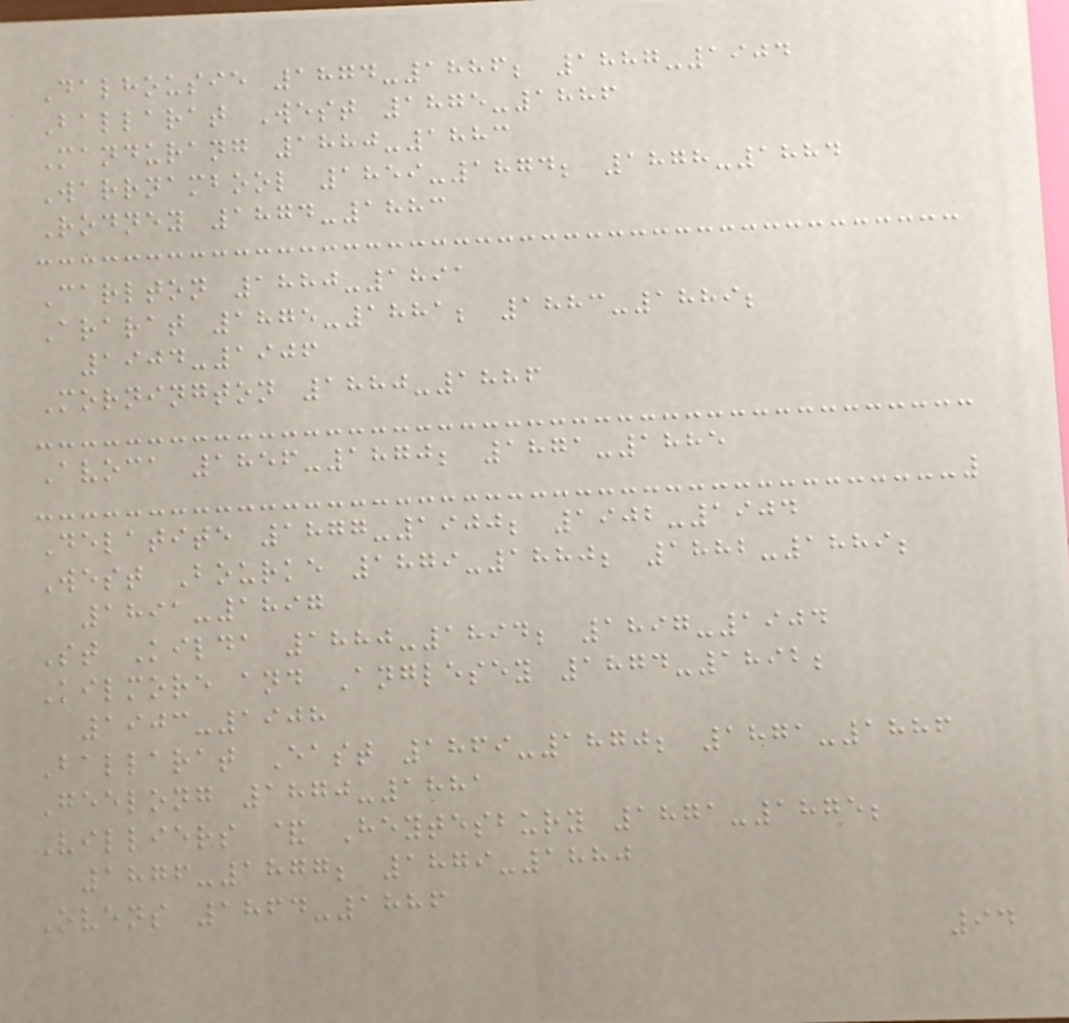Dalhousie 1874-1886; 1887-1904
Ballarat West 1875-1886
Mandurang 1880-1883
Warrnambool 1859-1874; 1878-1884
Rodney 1874-1883
Carlton 1880-1891
Ararat 1875-1881; 1883-1889;
1904-1906
Mornington 1880-1886
Avoca 1856-1870; 1871-1885
Delatite 1877-1900; 1902-1904
West Bourke 1879-1880; 1882-1889;
1891-1897
St Kilda 1880-1894; 1897-1904
Kilmore and Anglesey 1874-1892;
1903-1908
Ballarat East 1869-1870; 1871-1886
Geelong 1870-1881
Villiers & Heytesbury 1871-1875;
1876-1877; 1879-1880
Ovens 1864-1886
94
